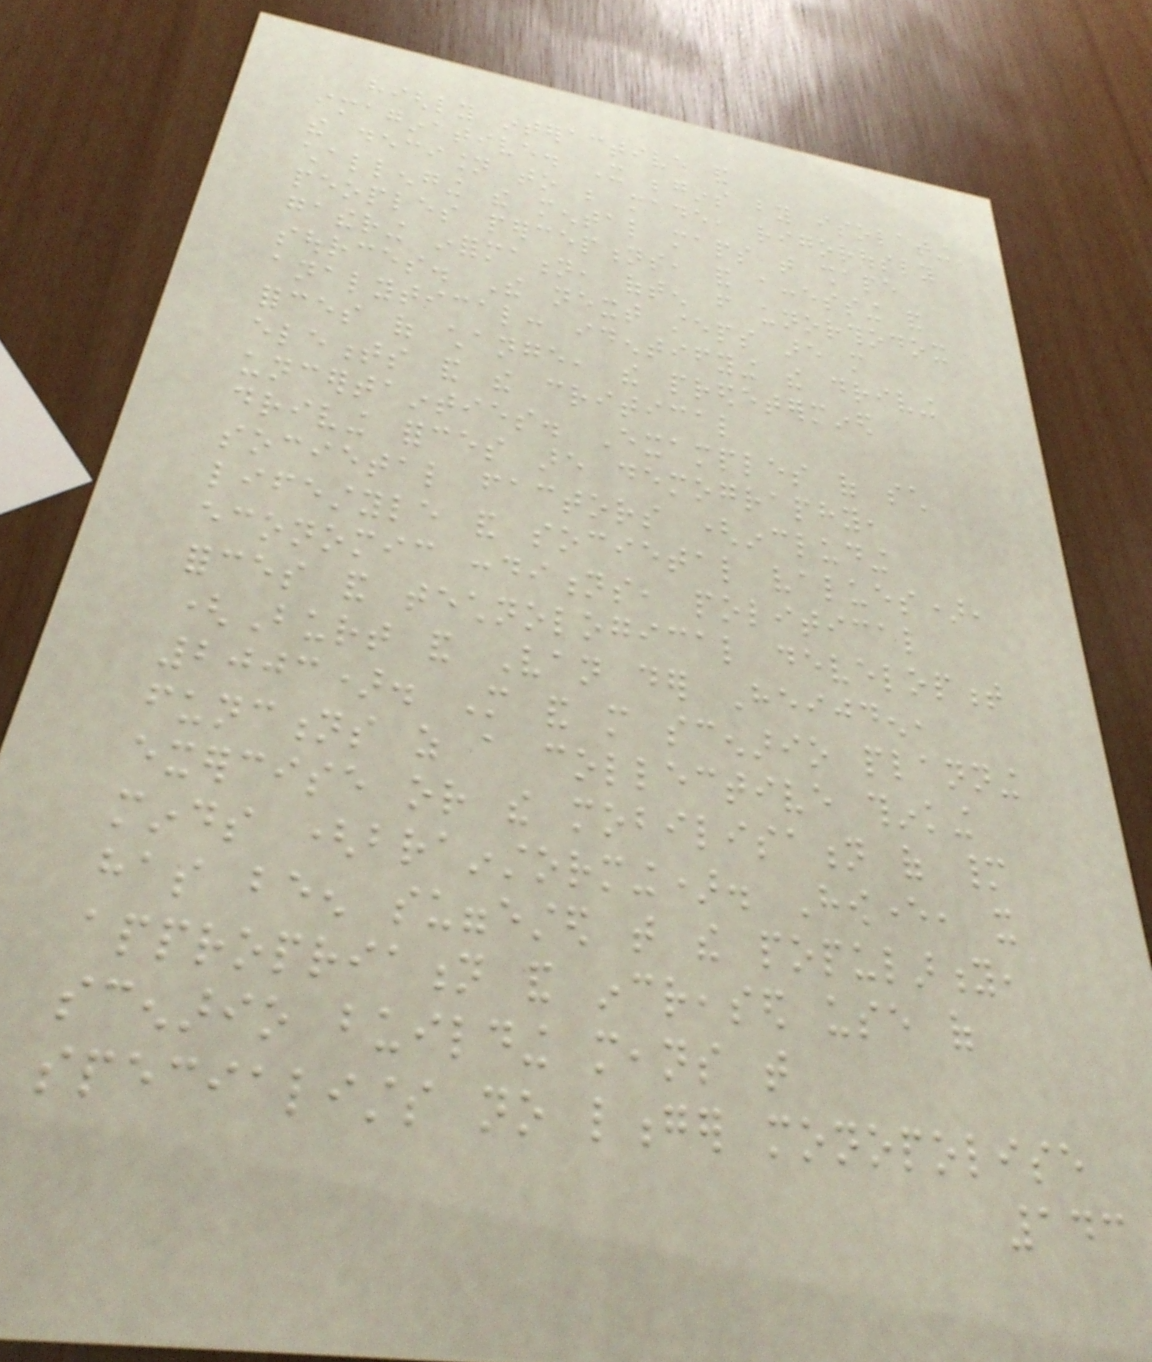highly interactive and
imaginative. It begins by isolating
the decision to be made, rigorously
challenging the mental maps that shape
peoples perceptions, and accessing and
gathering information, often from unorthodox
sources. The next steps are more
analytical: identifying the driving
forces of change, the predetermined
elements and the critical
uncertainties. Examples of such
driving forces are demography,
societal factors (including
lifestyle and societal values),
economic conditions, political
forces and technological development
(Burt and Van der Heijden,
2003). More and more scenario planning
functions as a collective thinking
exercise or the mobilisation of many
minds (brainstorming). However, it
has been suggested that the popularity,
appropriation and increased use of
scenario building means that
specialists no longer monopolise
143
